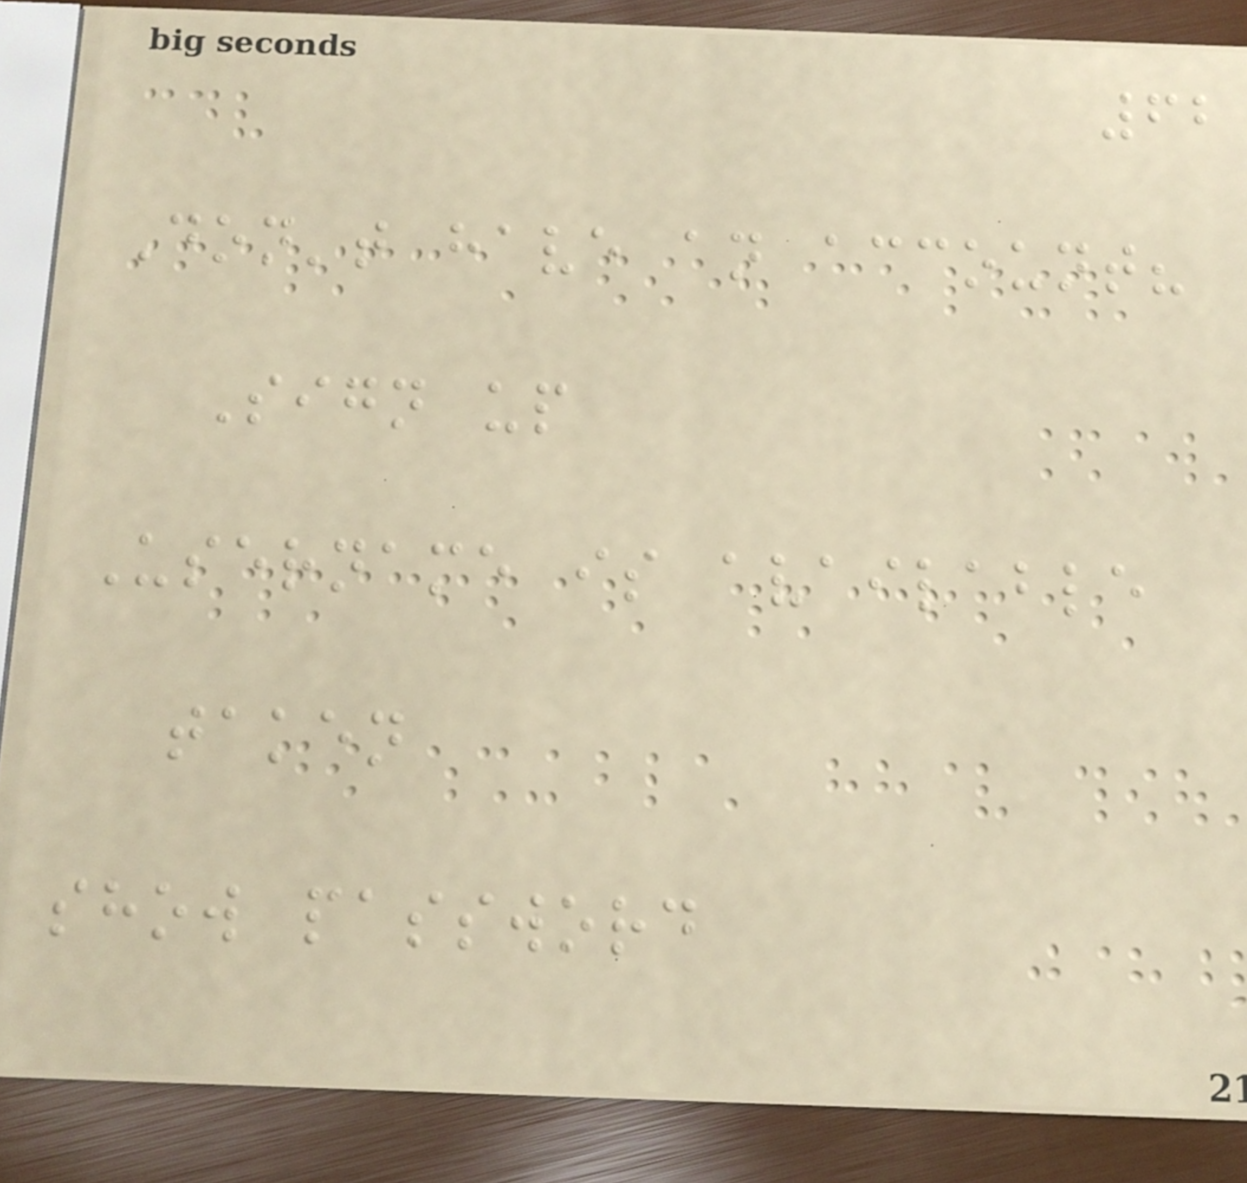62
Don't have an account?
Sign up
Username is available
taken
show password
